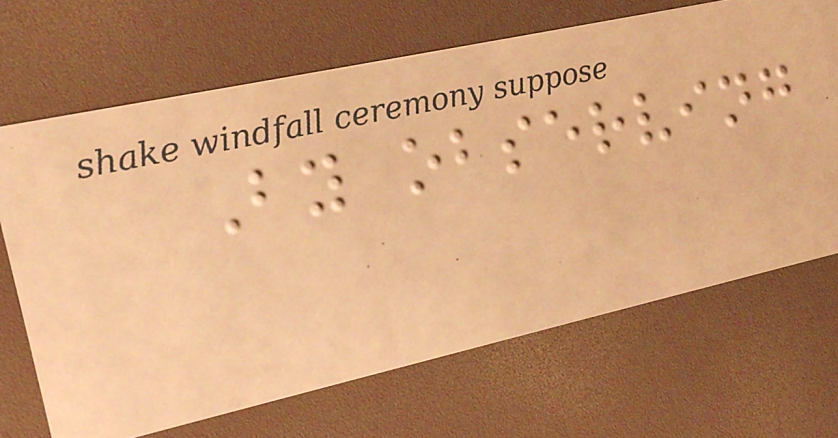By observing
